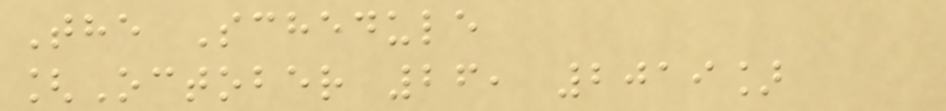The Schedule
[October 26, 2019]
